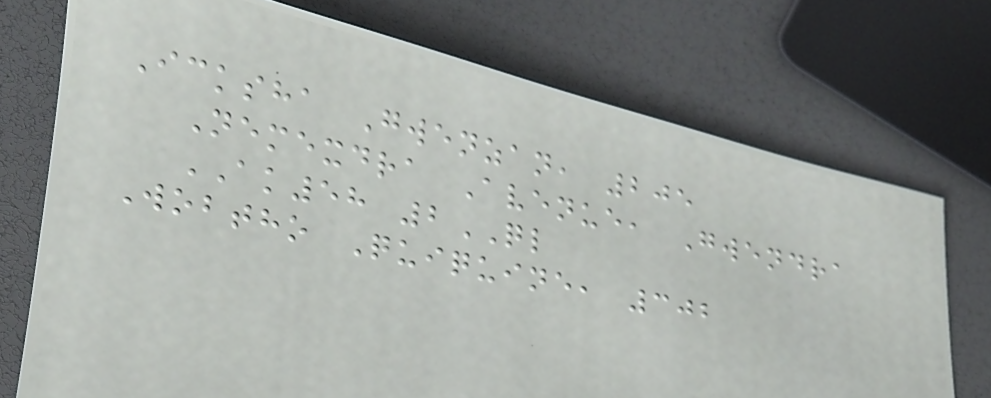Icksha Gwenzan, 205
Nemexdra Avenue, Gwendra
AK58 2QL
Wobtho Quiquine, 302
